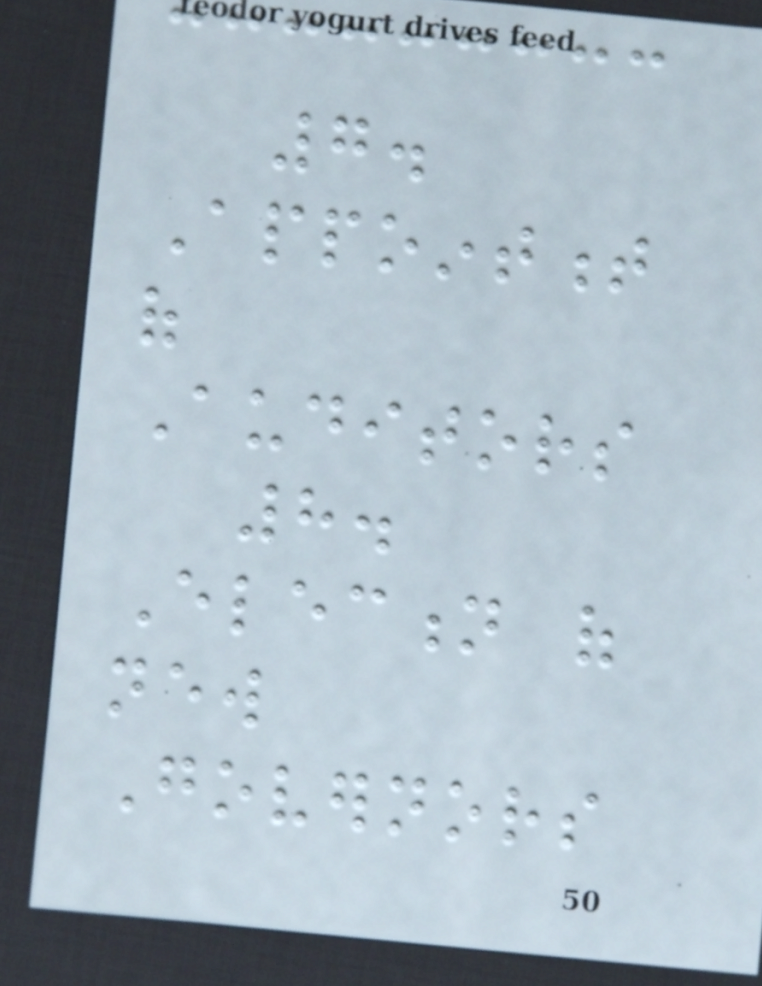7.
Appointment
of
Auditors
8.
Election of
new
Governors
